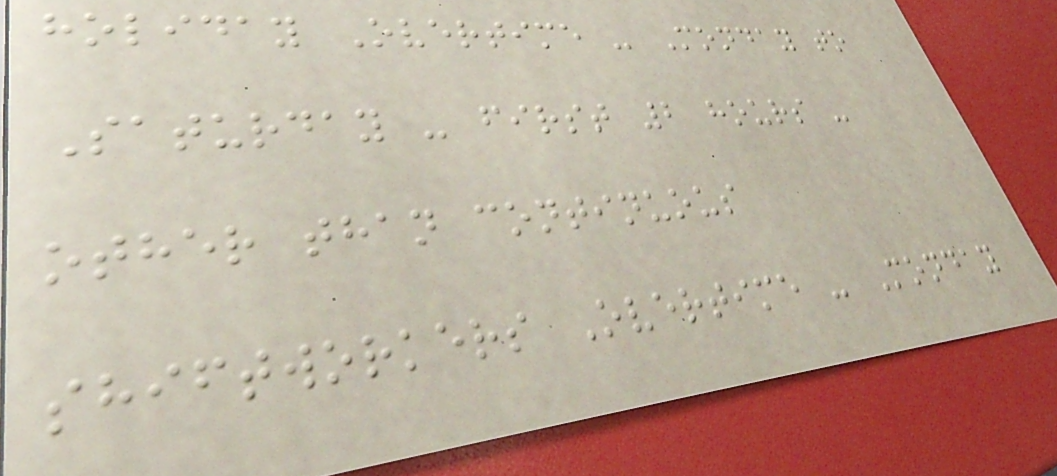holiday Overtime - Monday to
Saturday - first 2 hours -
other than continuous
shiftworkers Overtime - Monday
